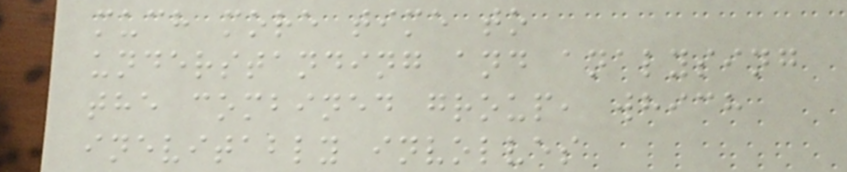much more time to
understanding and analysing
the combined group, which
inevitably involves
